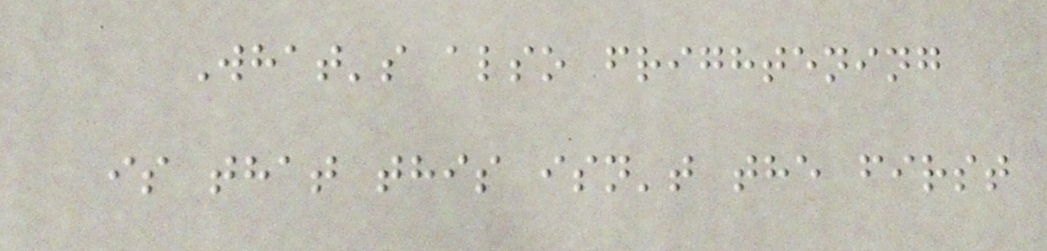What's also frightening
is that this isn't the first
